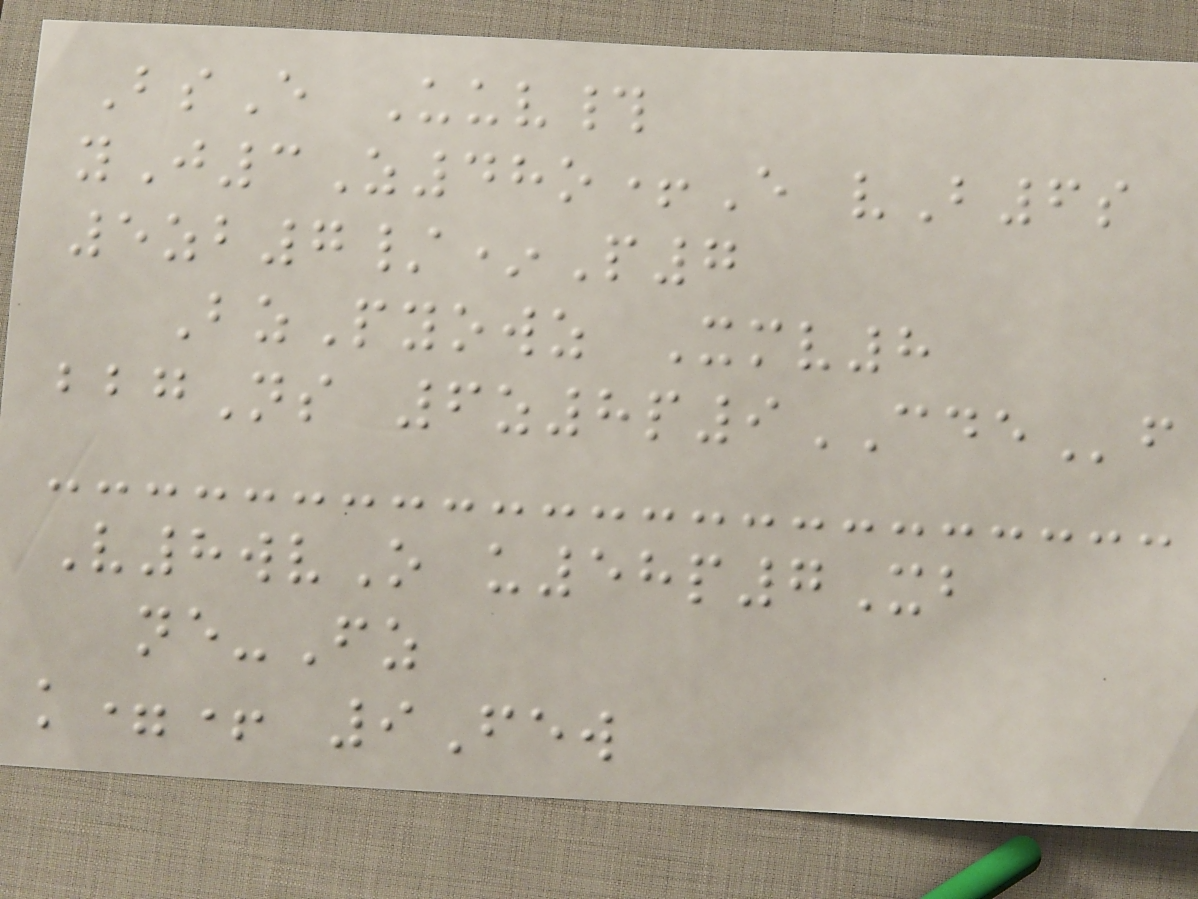BsE Uuv#
yJ3Z48o+E vB6s
5zb7/*P7
BzPyowz Xmv8
bbgNs 6z8p9CDEf
V8wvO u58p7Xb
ne-Fz
k=+ 9Few
